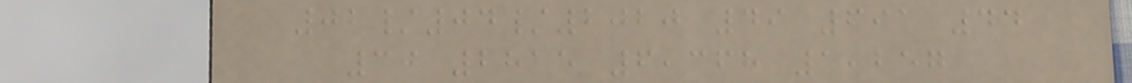02/04/2020 49 691 44
30 2815 6,368 1,257
